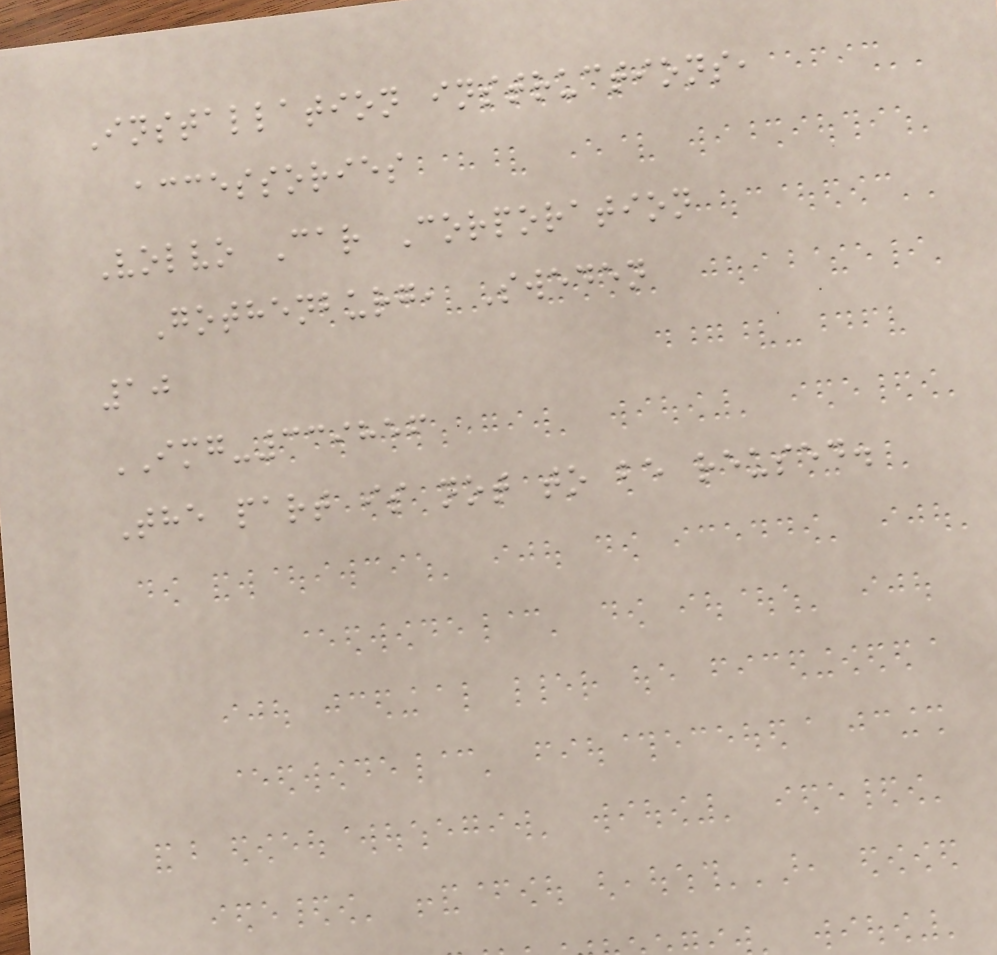Installation instructions,
accessories
Volvo Car Corporation
Gothenburg, Sweden
10
IMG-339856
The part is not to be reused.
